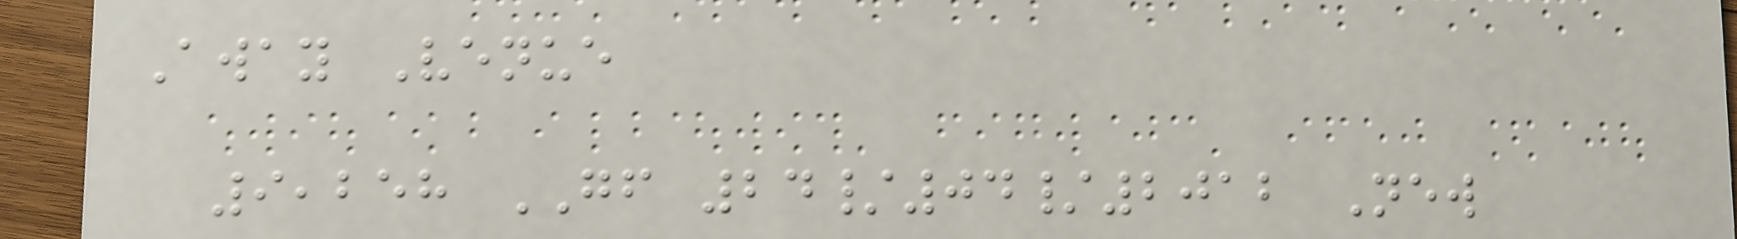Away Venue
9,258 GF 24/04/2012 New
